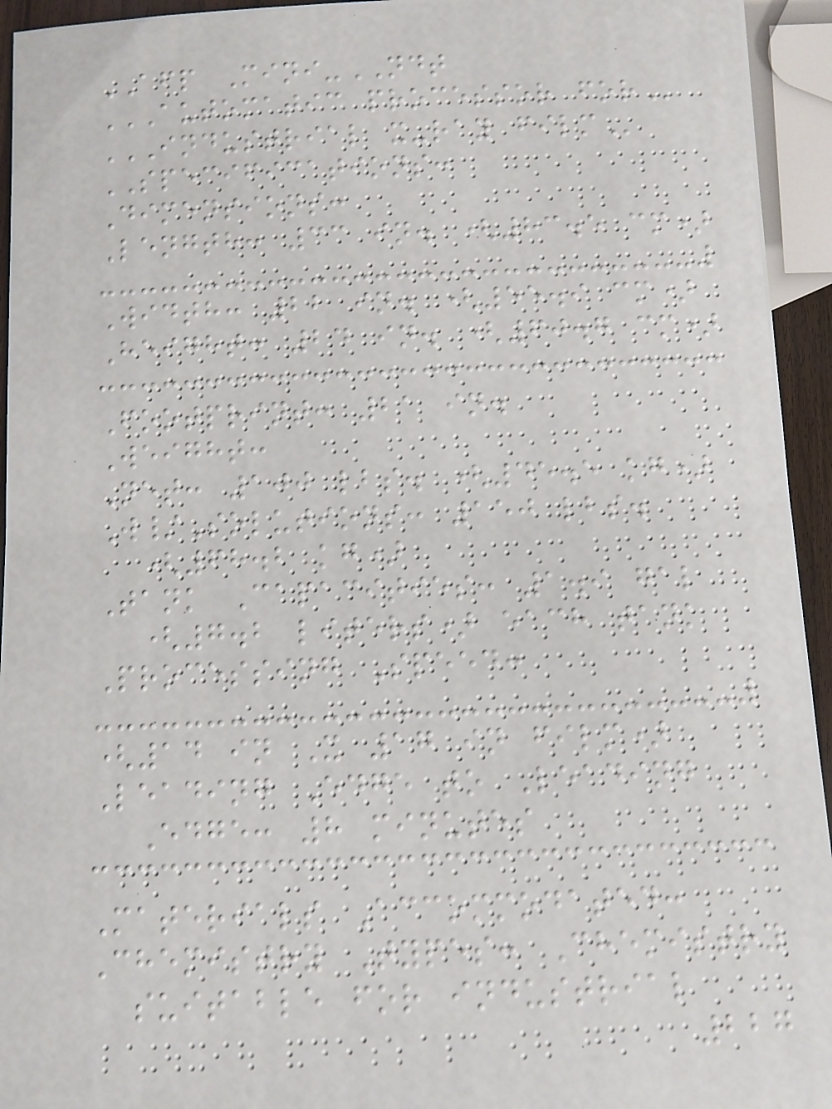AFP Mini-NDT
AUTOMATIC PROCESSOR FOR
INDUSTRIAL X-RAY FILM
SPECIFICATIONS:
Dimensions:
Length: 33 in. (83.5 cm)
Width: 22 in. (55.9 cm)
Height: 24 in. (60.7 cm)
Footprint: 21 in.
Weight:
Net: 100 lbs. (45.5 kg)
W/Solutions: 150 lbs.
(68.2 kg)
Tank Capacities: 1.9 gal
(7.2 liters) each tank
Processing Speed:
(14 in X 17 in film)
Leading Edge to Leading
Edge: 8 minutes
Materials Accommodated:
Chemistry Types: Chemistry
suitable for industrial
227
